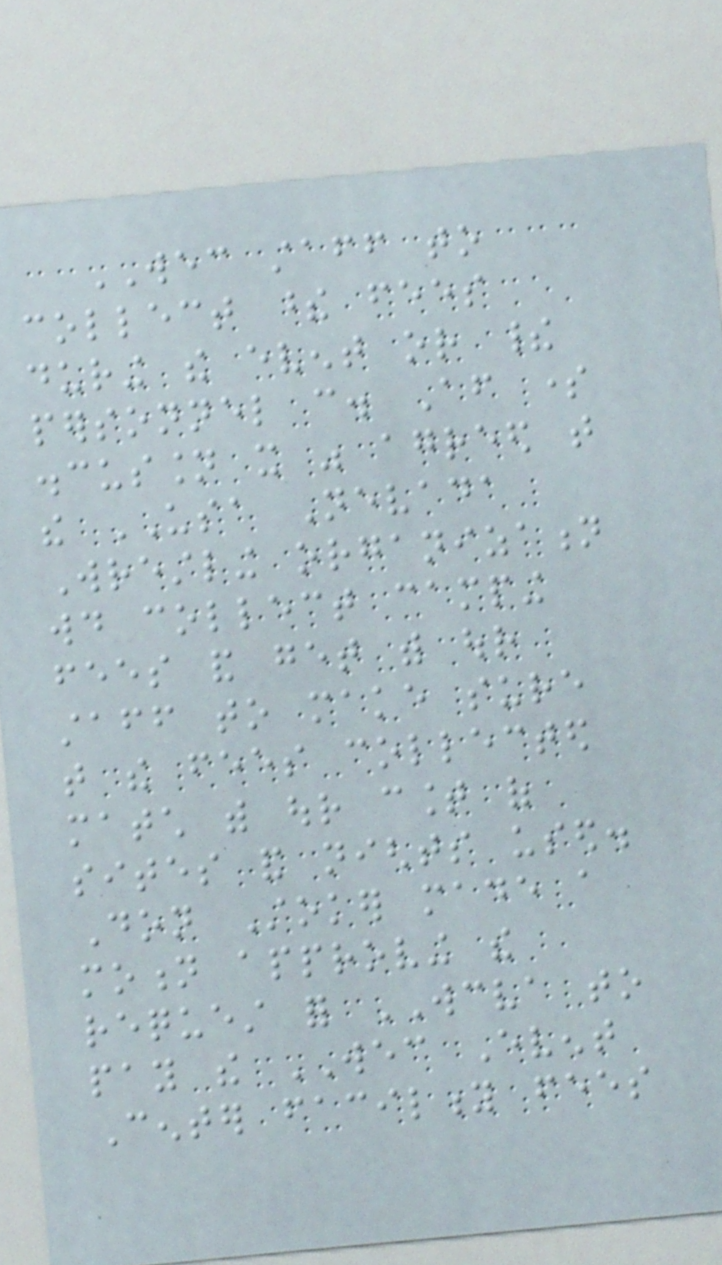WEC staff to
collect these fees
during the event or their
personnel can. After some
discussion it was agreed that
the USA Nevada
Wrestling organization
would collect camping
fees and get with our
staff to make sure
that the fees collected
match with our count of
sites and nights used.
Don Stoker made a
motion approving the
request for WCVA to
pay the WEC Event
Center facility fees
